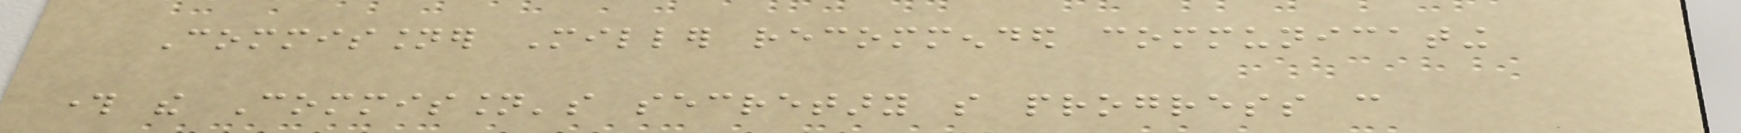Commissioner Miller recommended communicating
through the Commission's secretary so progress can
